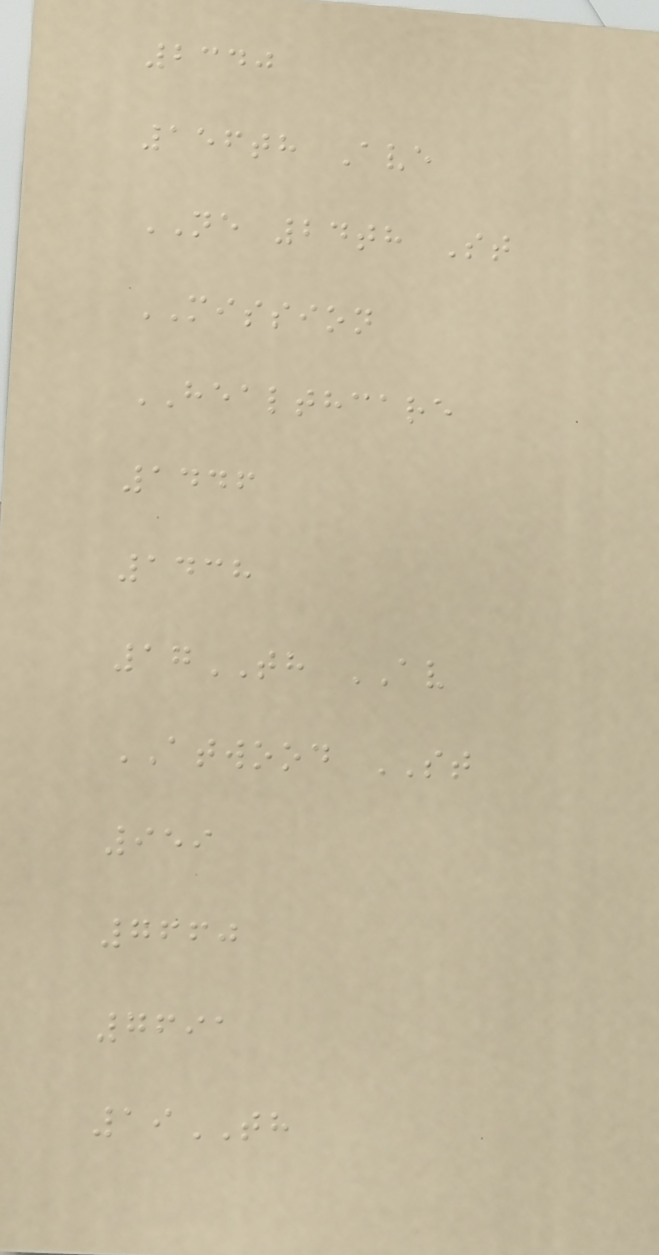2340
156th Ave
NE 24th St
MISSION
HEALTHCARE
1446
1438
17TH AV
ATWOOD ST
959
7660
7691
19TH
